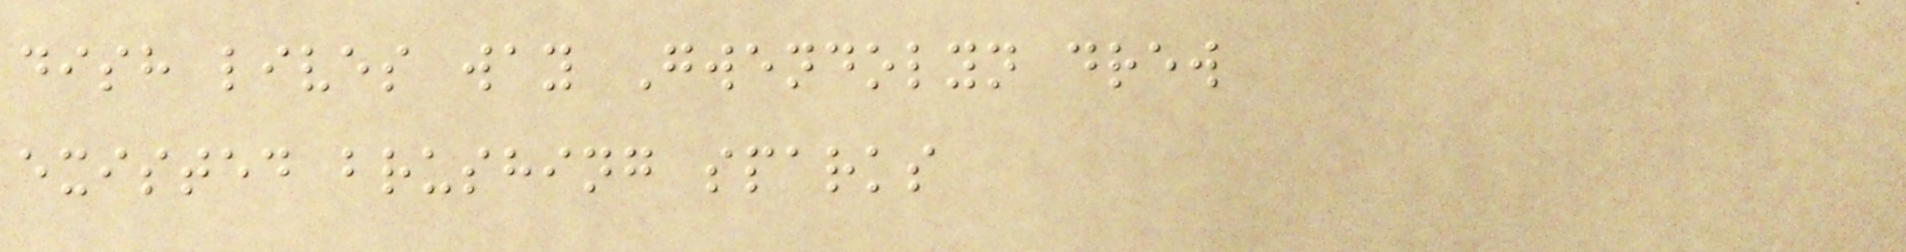dish lives way Gwendolyn drew
existed brushing sparks
